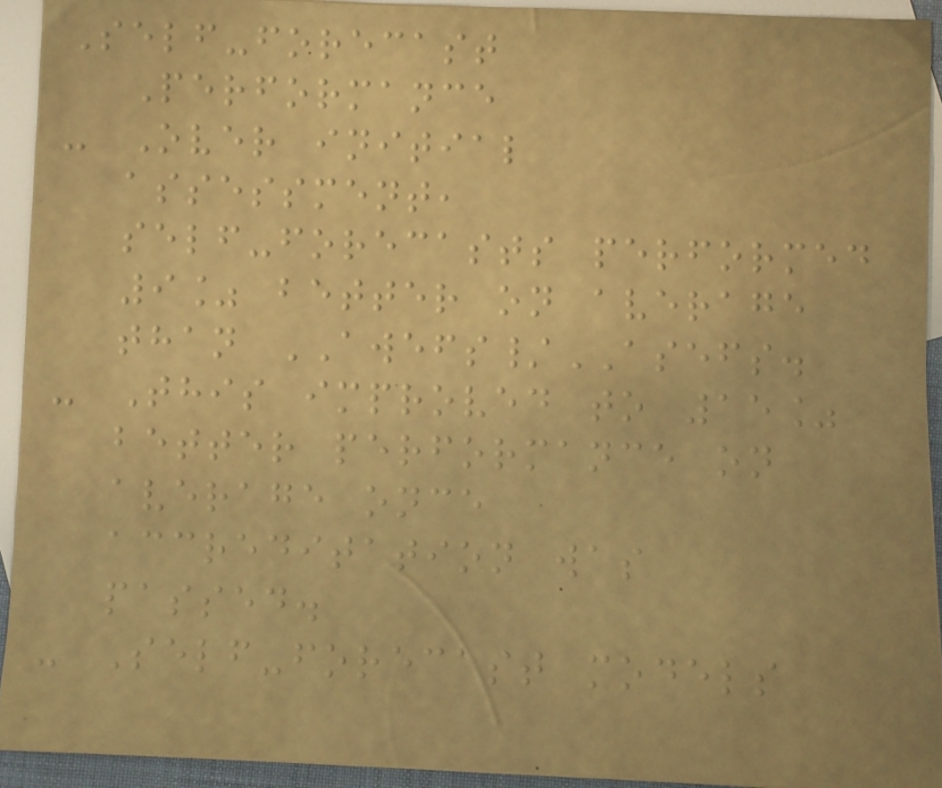Self-forecast
Performance
- Over initial
assessment,
self-forecasts performed
9% better on average
than AWEFS/ASEFS.
- This improved to 15%
better performance on
average once
accreditation was
passed.
- Self-forecast models
